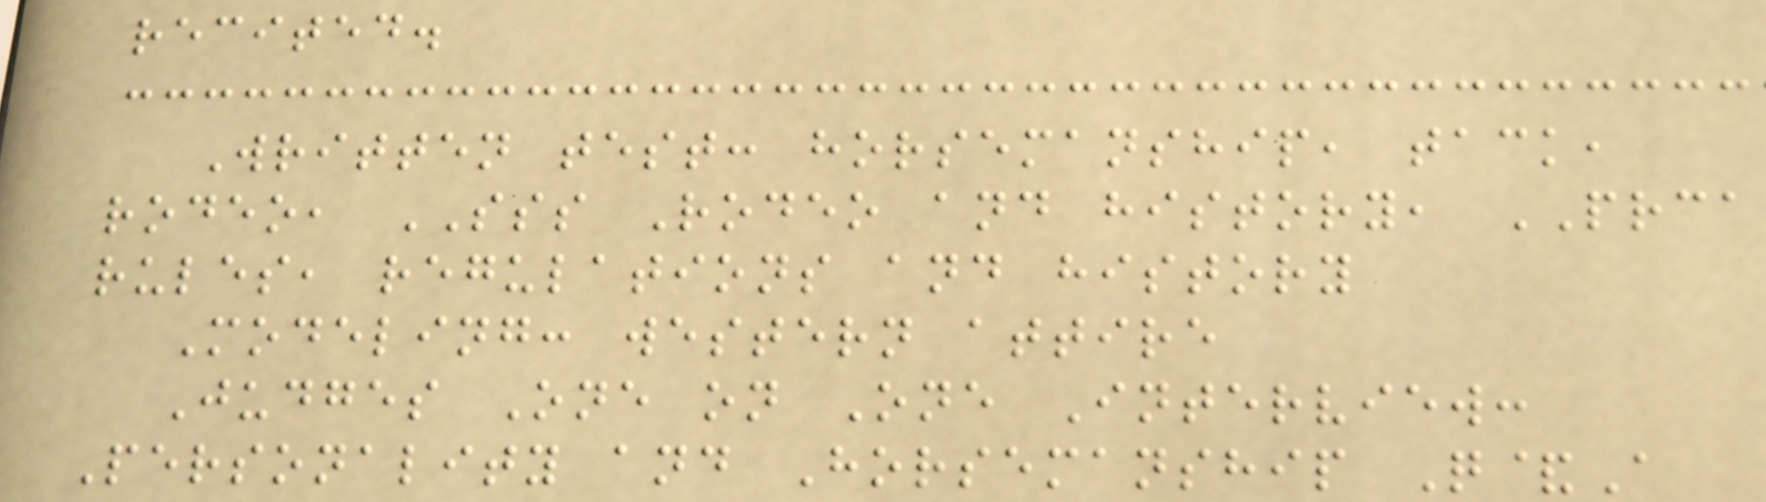recited.
Written test: horsemanship, tack,
rodeo, SSS Rodeo and history, PRCA
rules, regulations and history
Modeling: western attire
Judges One on One Interview:
Personality and Horsemanship Q&A
